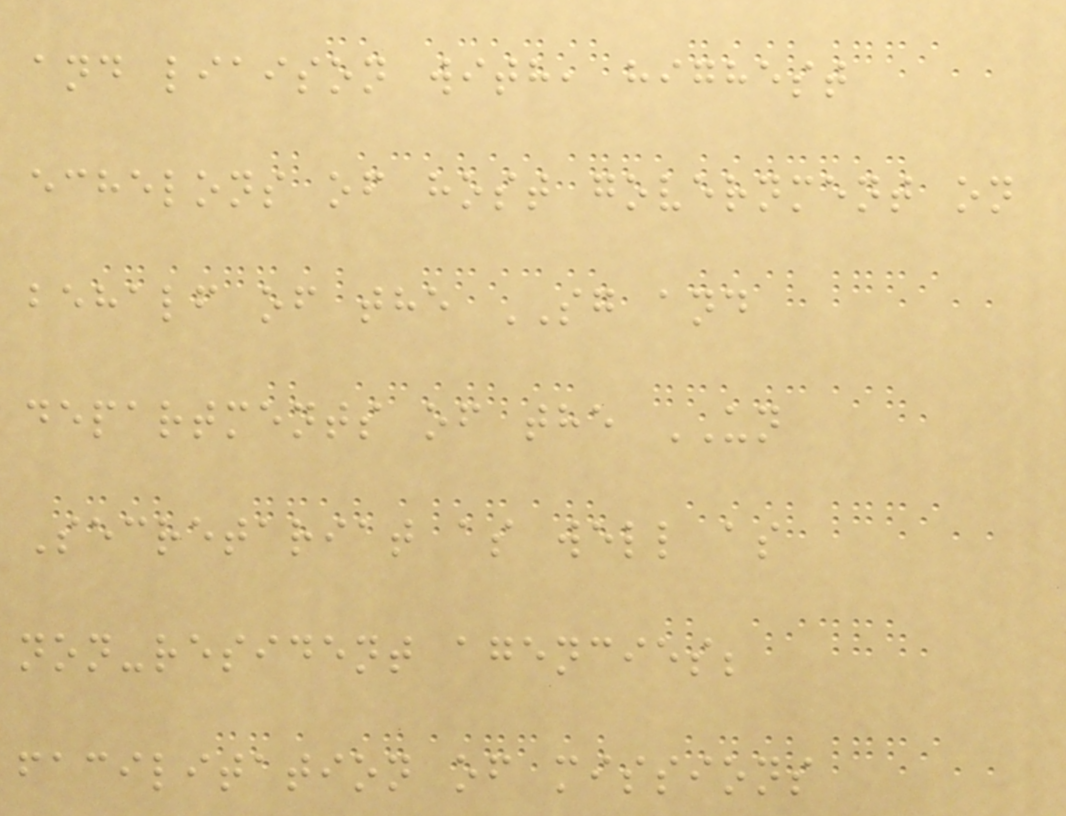and liaison with, highest
echelons of host government on
behalf of the SG and
departments of the UN
Secretariat as well as
non-resident agencies;
facilitation of missions
